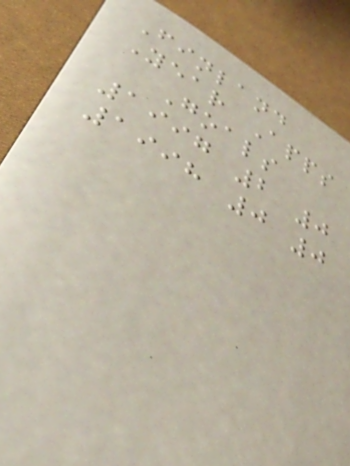Finland
Year Apps
Goals
1997 2 0
1998 0 0
